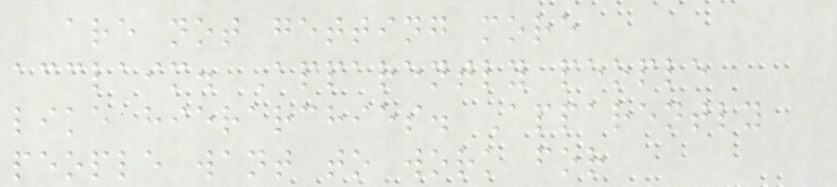are not getting more
acclaim. Apparently people
like hierarchies. Apparently
people want to work for
